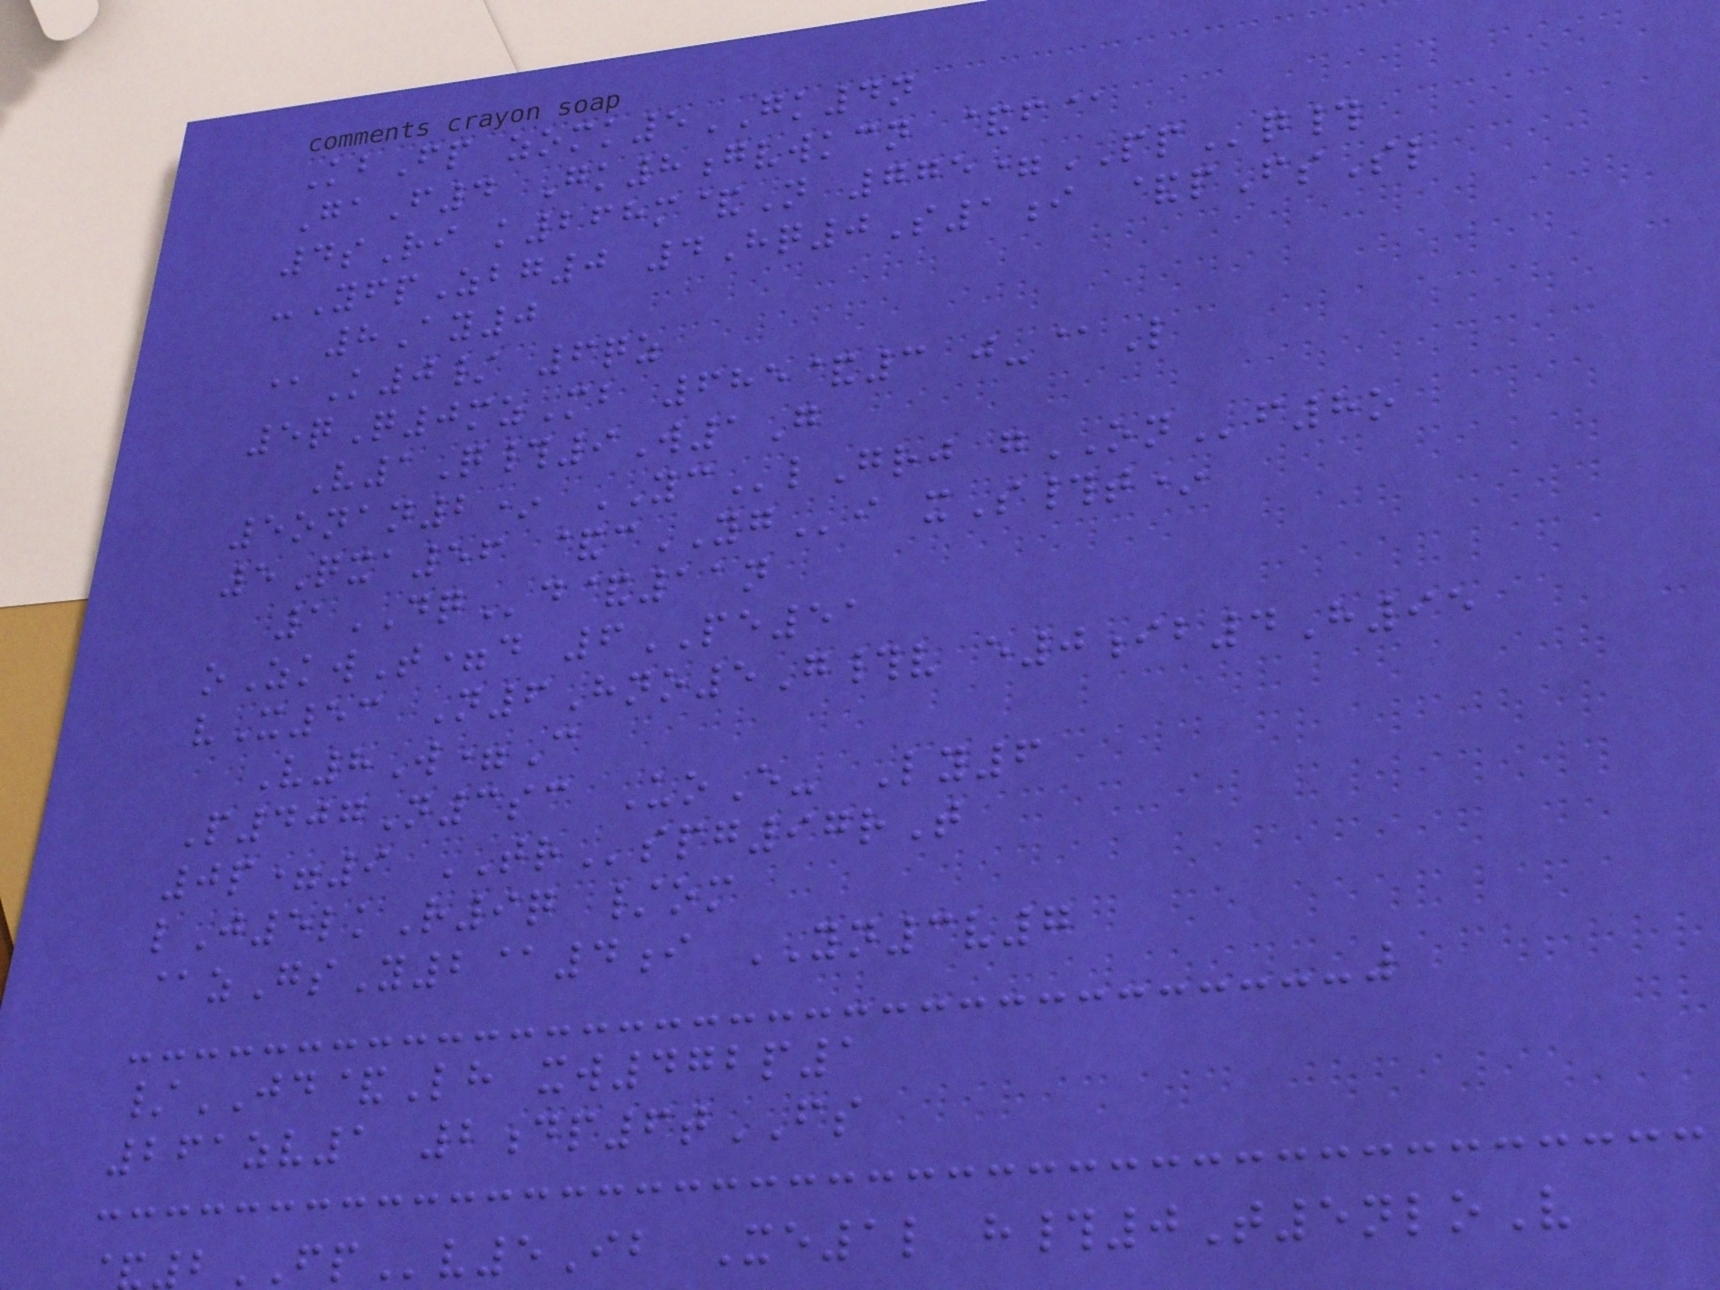KbFp zomk5GK4n
GaF4 Gk8gvwkcn &f@
4sRi k268m&N 775=PPq#
-YfpZbg0 4Hq0S1i &pFsSl
8Ay0
@K0/ 6qz
5qQ0mzMb 685&3 j-@L
V1Q#9W1G
5onan2* YClGrj gONf8o
5Qxa56 &cYGi xS#t*
1DQd&11n
oZkwT=d 6PE51
vX53 N6Hno5G#v e0ib4H95
V8W=C
P407N3sc UoE- Ly6
0p=9 TRspg97rT
lJ5lkR9q /om
@zGsY2@4i YN3v7
/JD&Lh xw472p1
261zv1 2dp6tFS
FPv5Ib Xe1l h#0T5nloV
